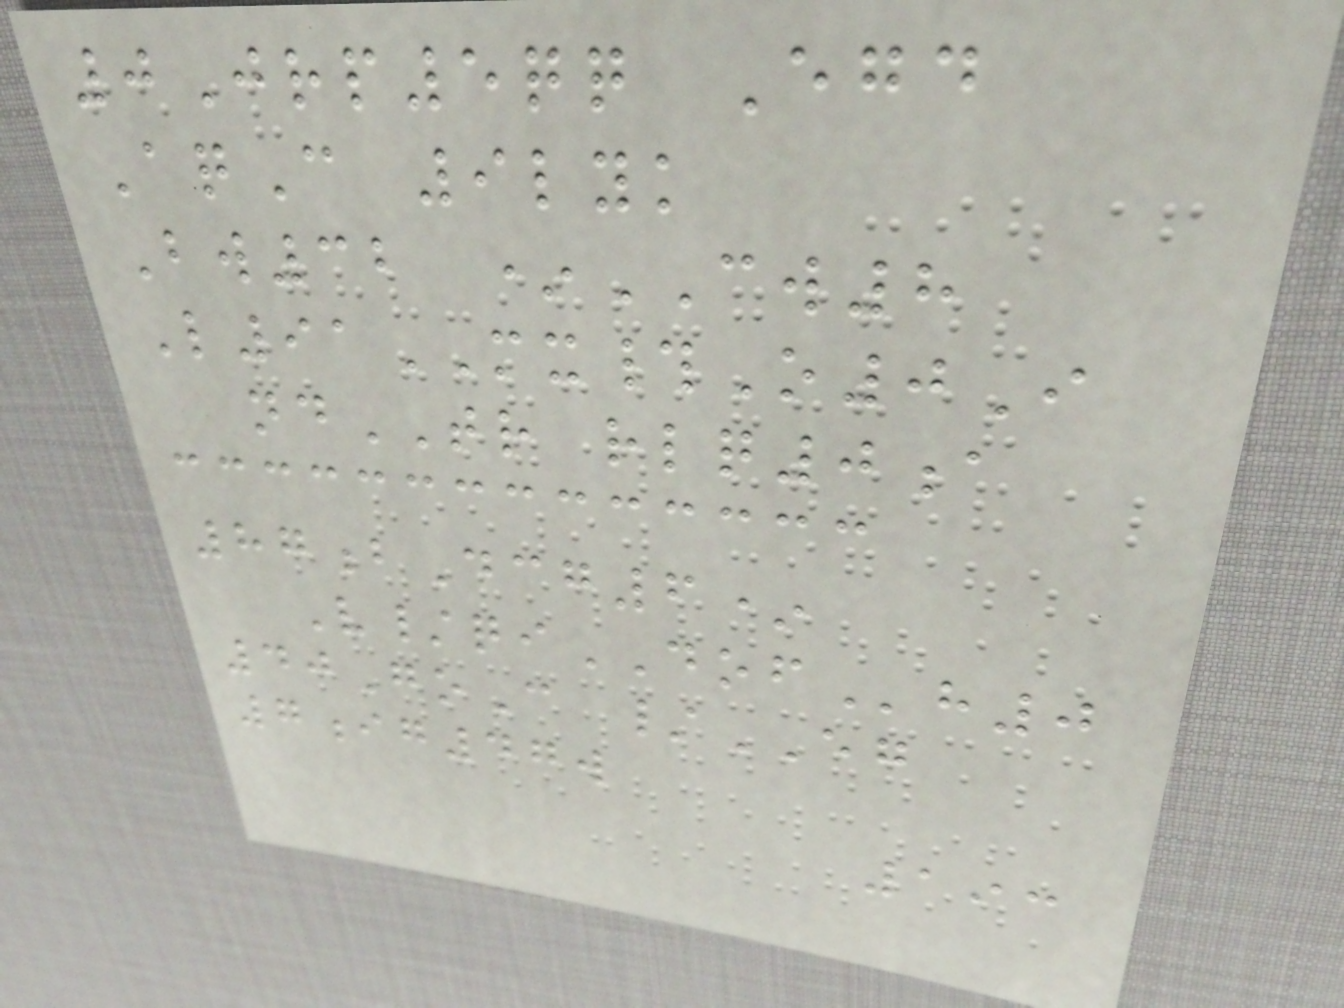0Jrp5qq Egd
AqC 9lyk
Bw32 *CW8
L91MX#O0I
ndTR rlq0a
87bDcg6*
V/qiDOFh0
40GoC /EG
7ig47w
193
